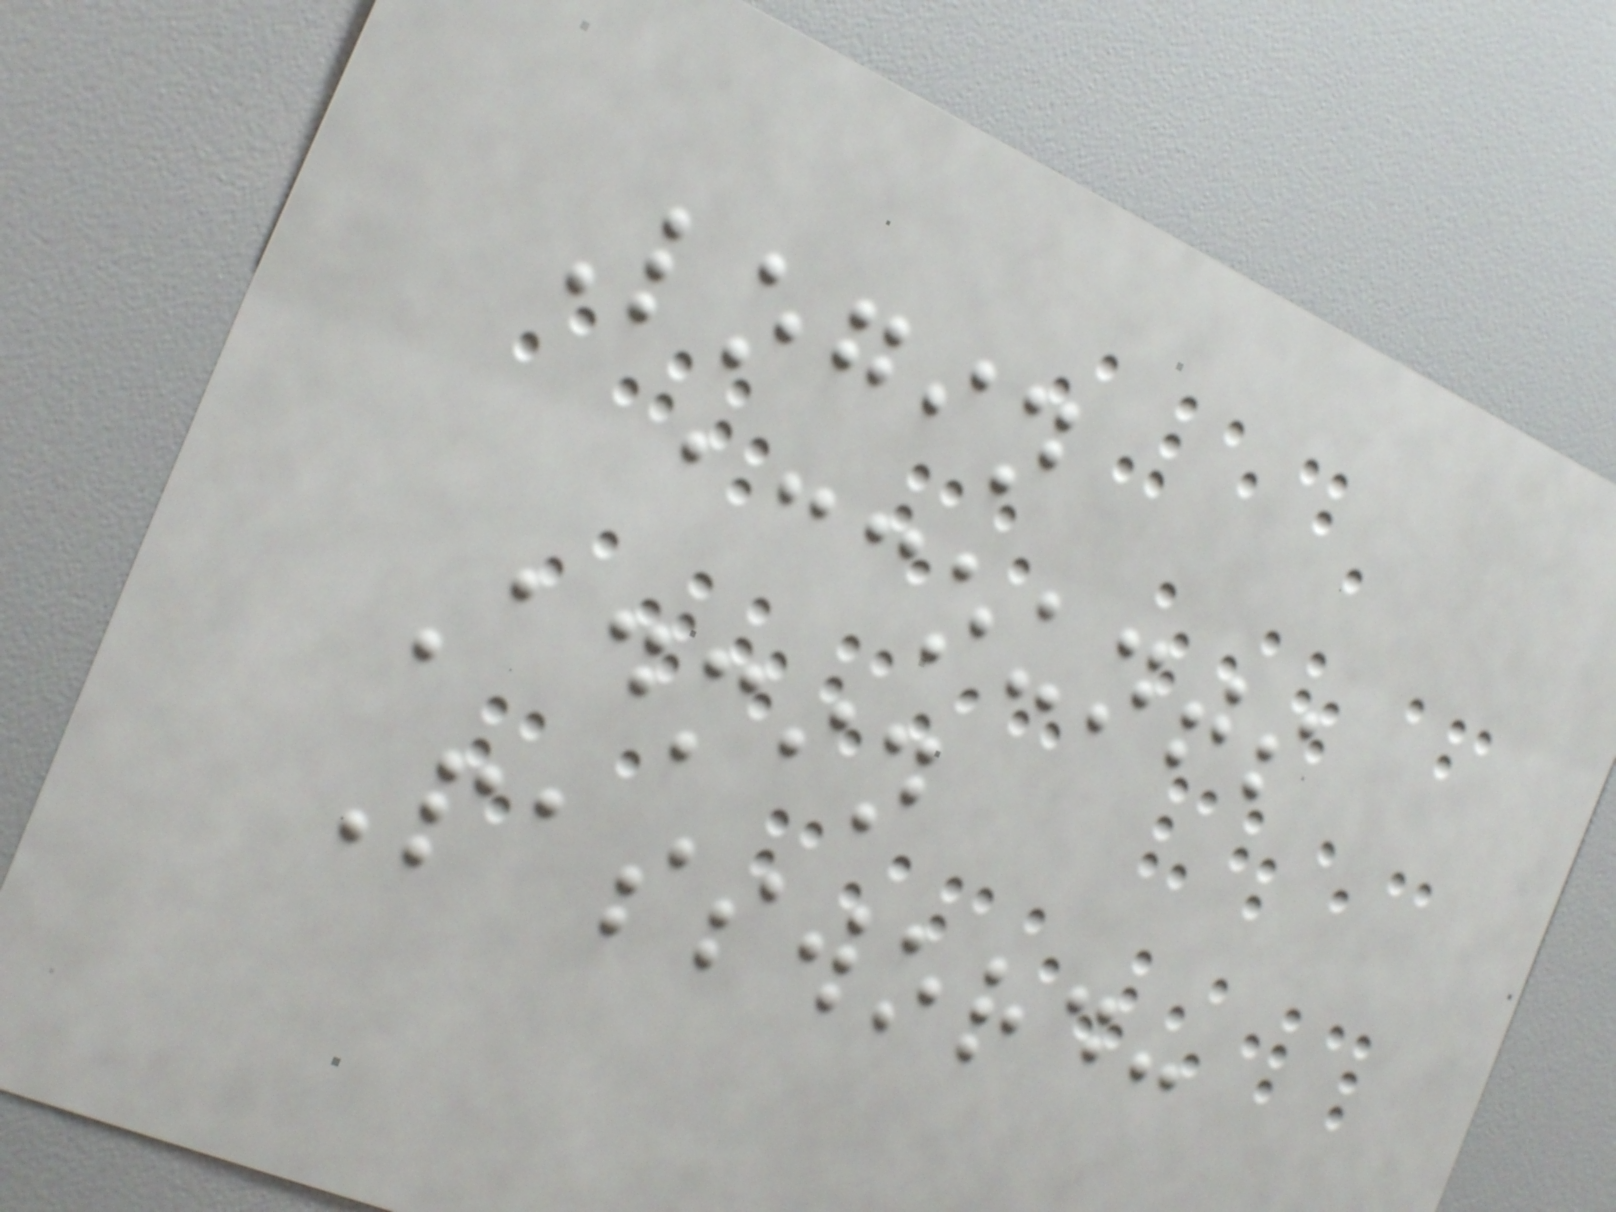Login
accounts
Admin
Password:
